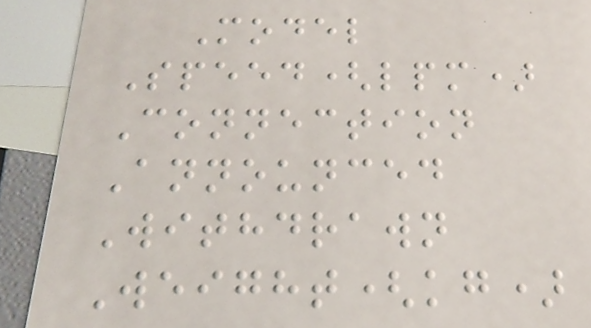Model
Speed(lpm)
Connection
Announced
Withdrawn
Weight(kg)
